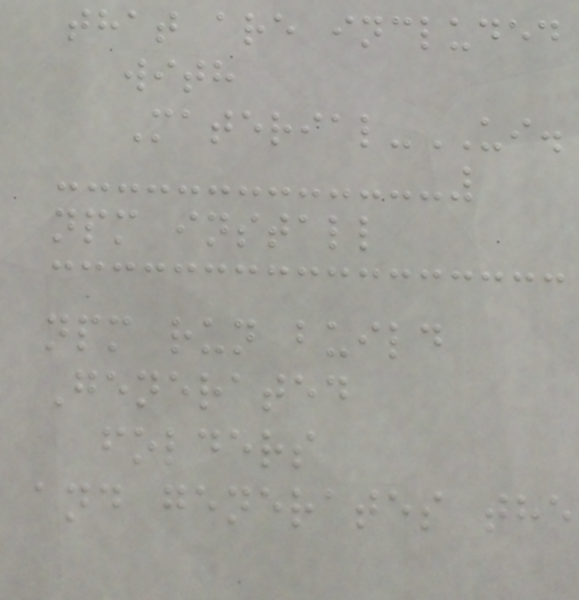that are included
with
Material-UI.
npm install
npm run build
Generated
folders
and generates the
